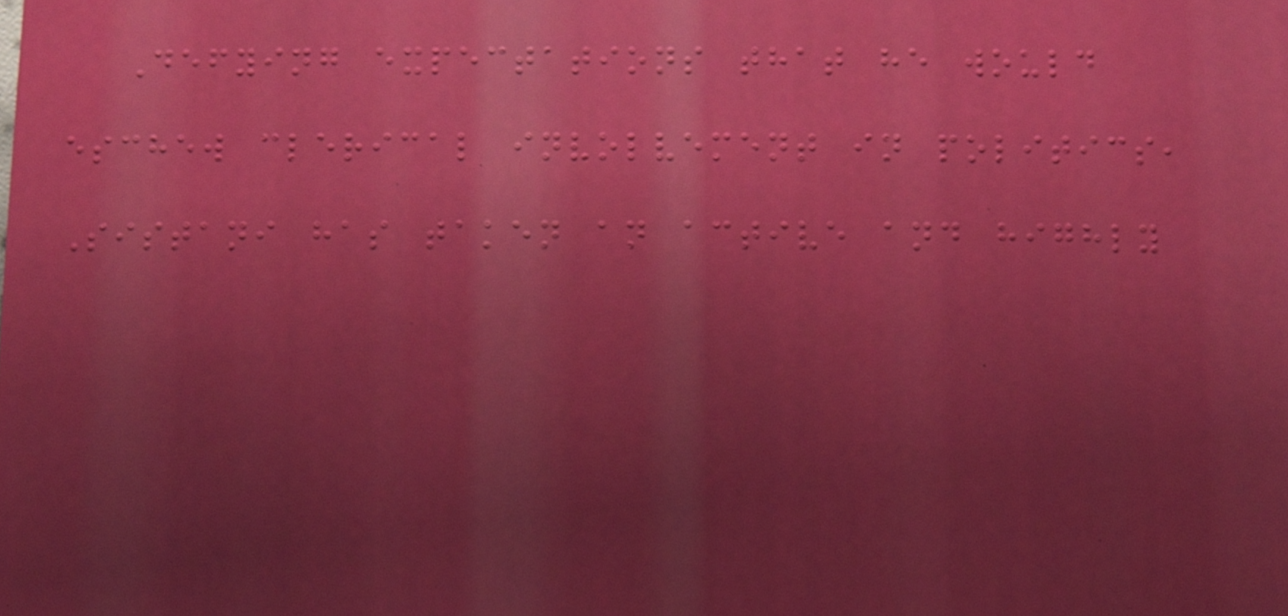Defying expectations that he would
eschew clerical involvement in politics,
Sistani has taken an active and highly
